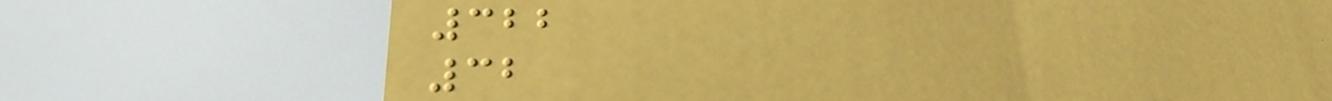322
32
